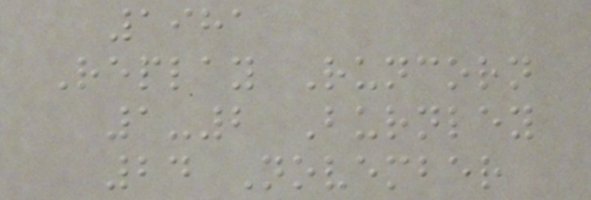1981
Replay Runcorn
1-2 Burnley
24 November
